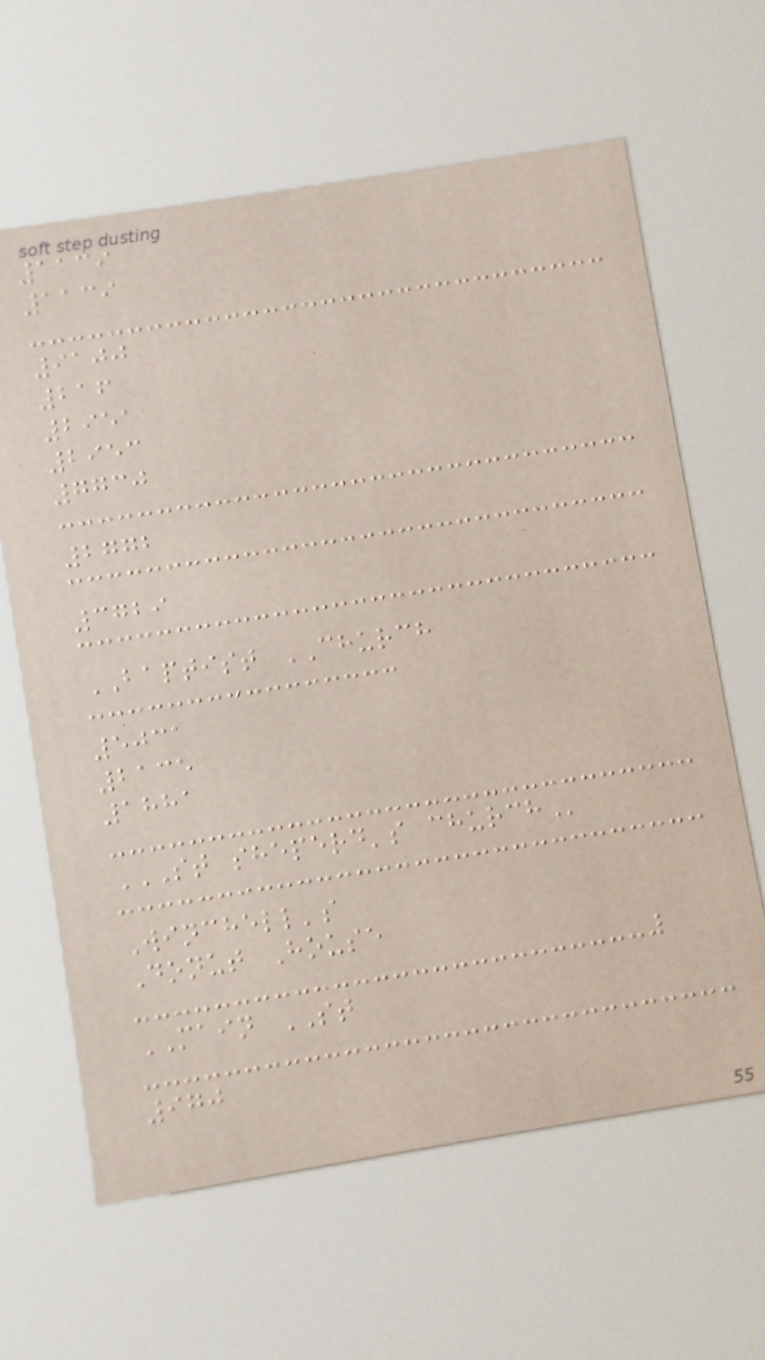1139
1139
9100
216
2951
2953
7730
2772
3729
BAPTIST CHURCH
5031
2135
1881
ST SHEPERD'S CHURCH
Winchell's
Donut House
MAIN ST
970
